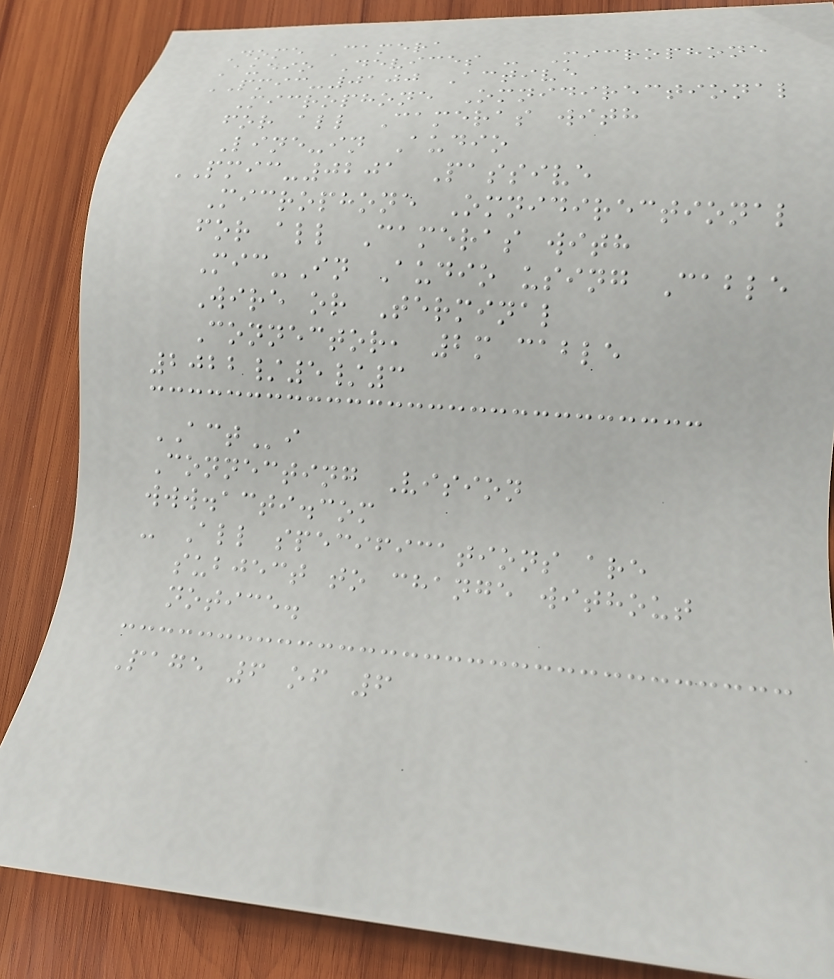Dome Camera
Audio Devices - Microphone
PMIC-0100 Active
Microphone Omnidirectional
for all Cameras with
Line-in Audio
PMIC-0201 Passive
Microphone Omnidirectional
for all Cameras with
Mic-In Audio using Cable
Wire or Terminal
Connector, 2m cable
2022/5/3
ACTi
Connecting Vision
www.acti.com
- All specifications are
subject to change without
notice.
Page 6 of 6
